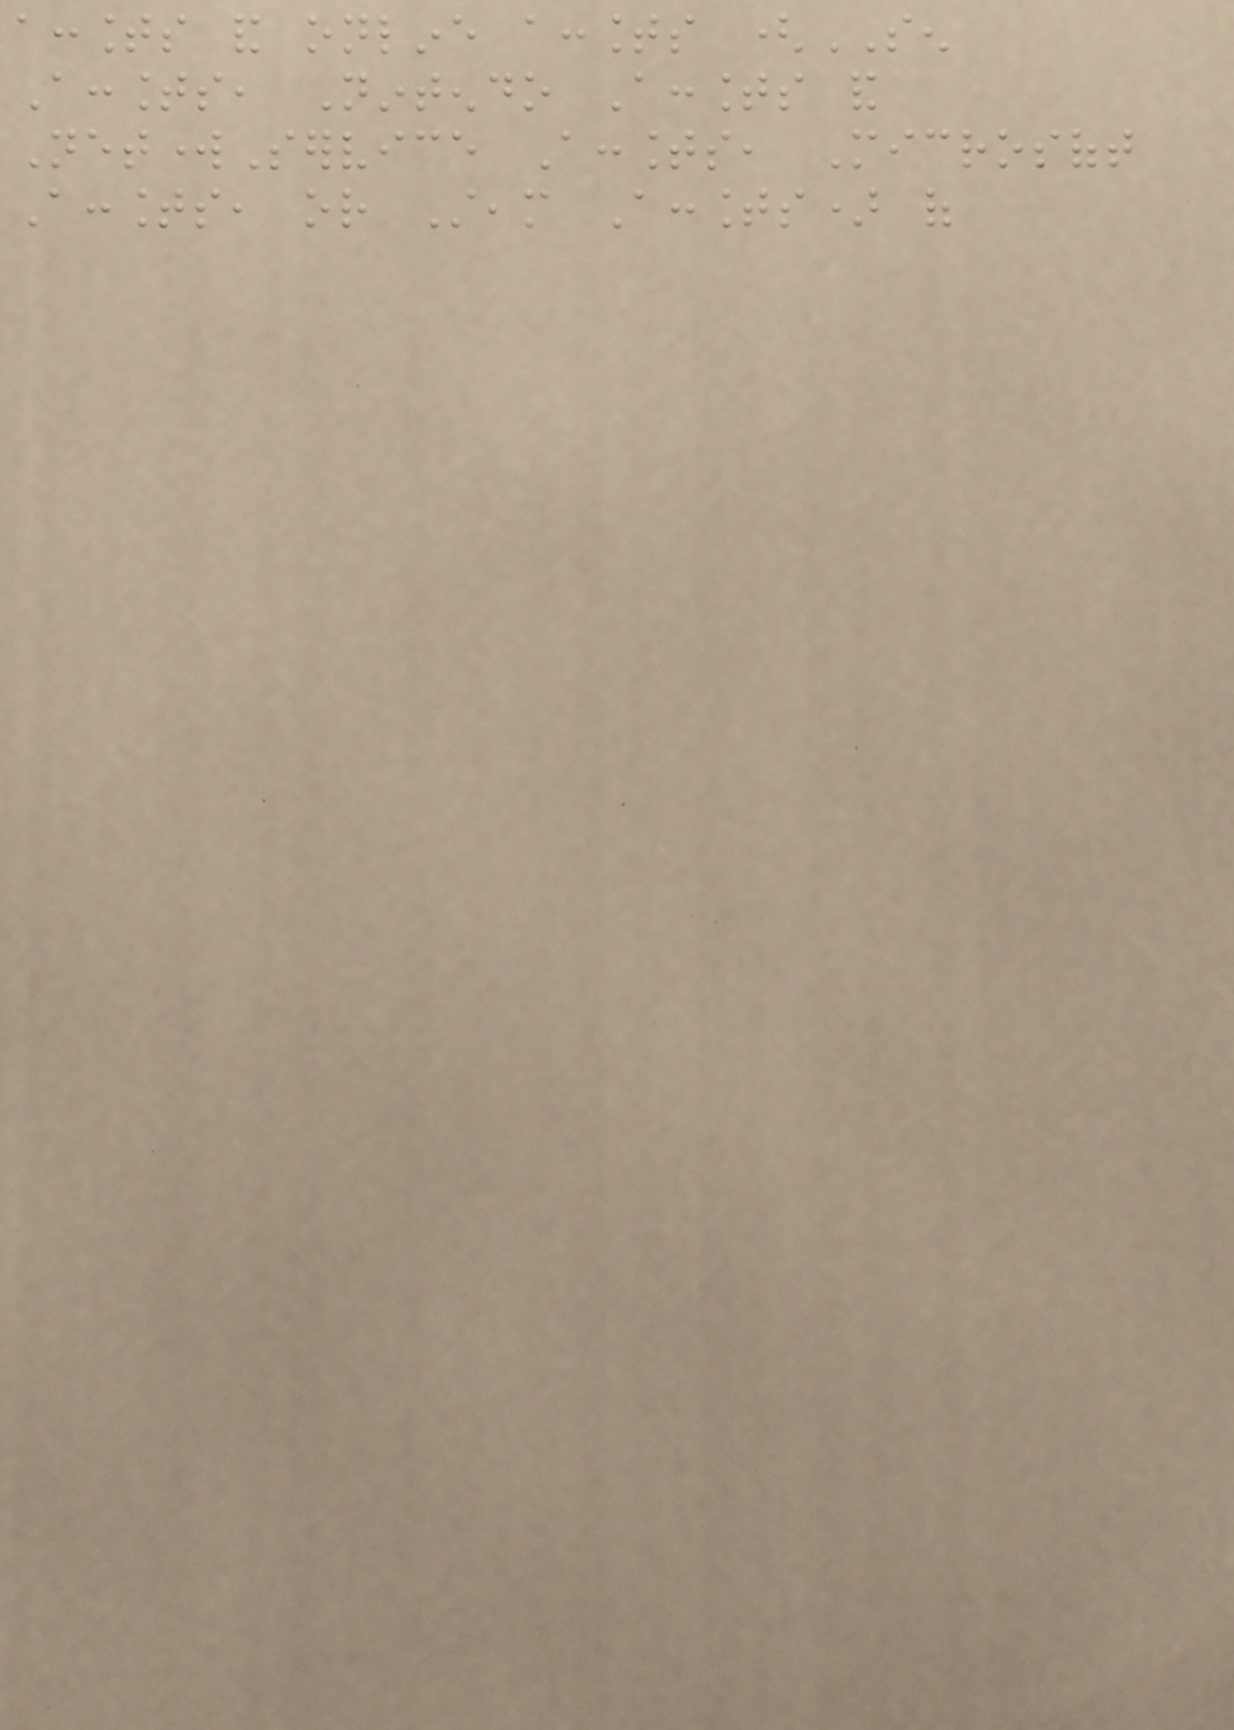accounts and online accounts (SEN
Accounts, Nintendo Accounts and
NetworkService Accounts, Microsoft
Accounts, or Steam Accounts) of
